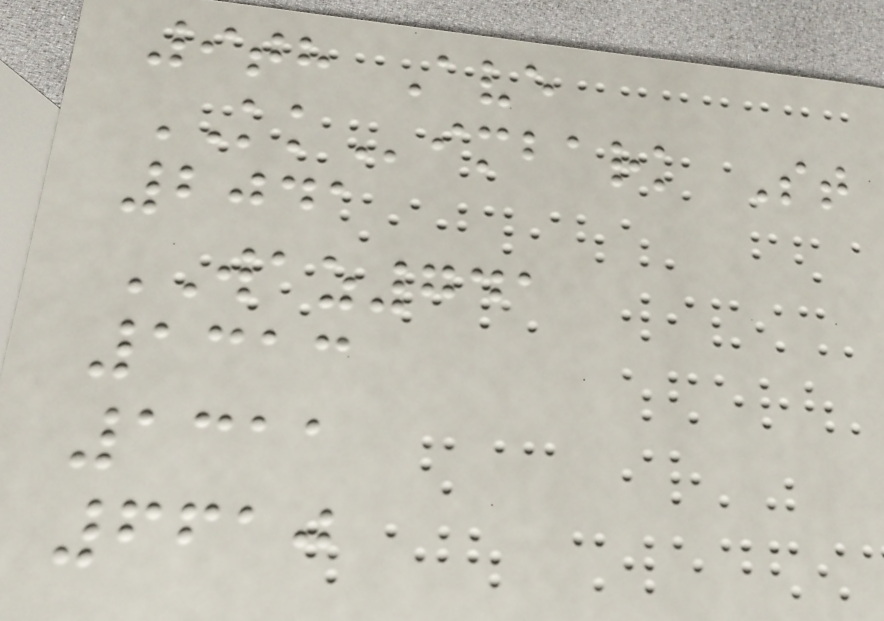9th Ave
KKimbark St
2041
WAZ741
1313
1311
6610
